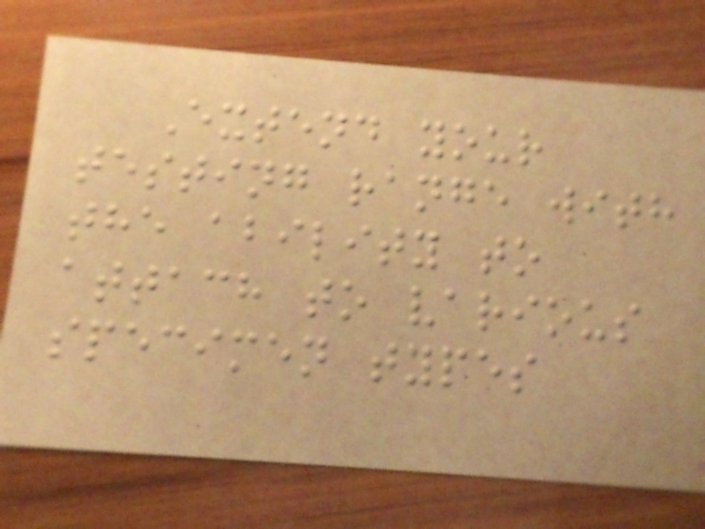Extend your
testing range with
the ability to
attach to various
specimen types
